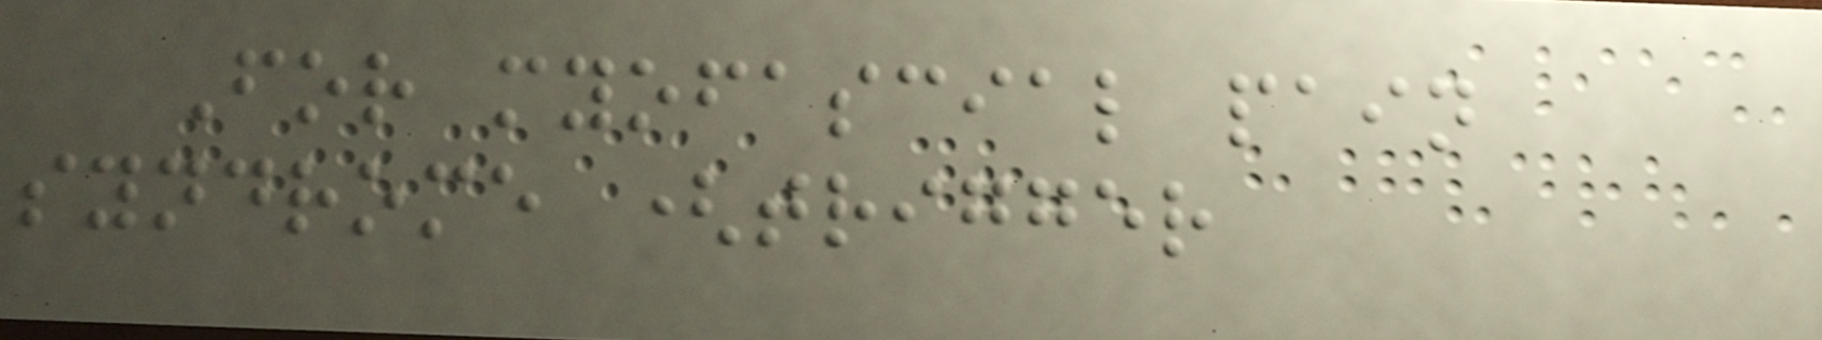For myofascial pain
syndrome (trigger
